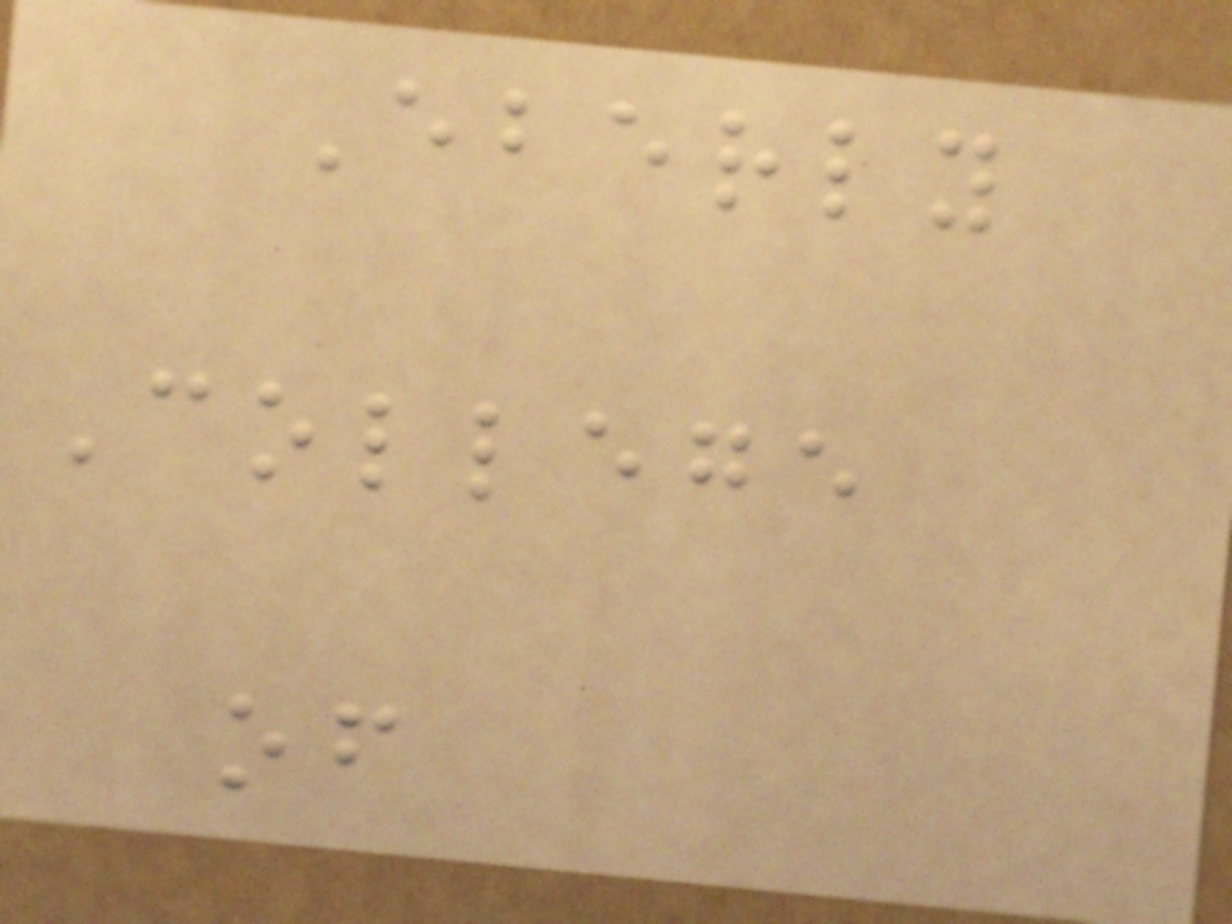Eberly
College
of
